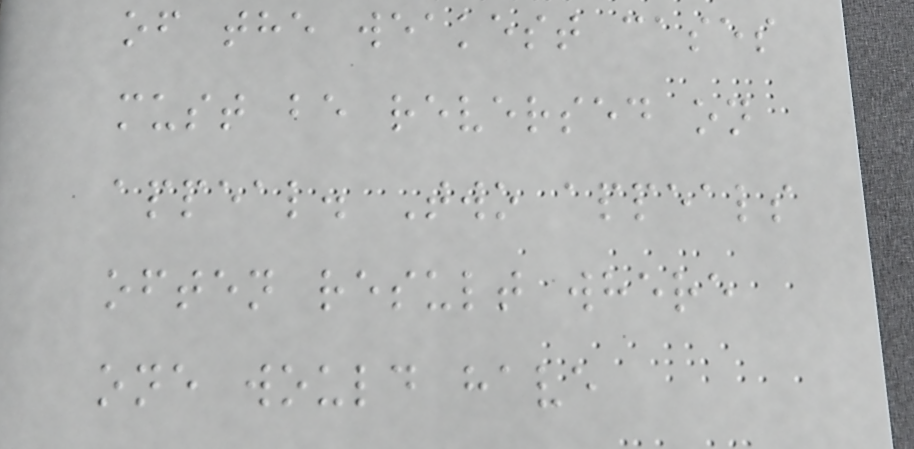of the weakest cases
must be reversed on
appeal. Two appeals
often result where
one would have
